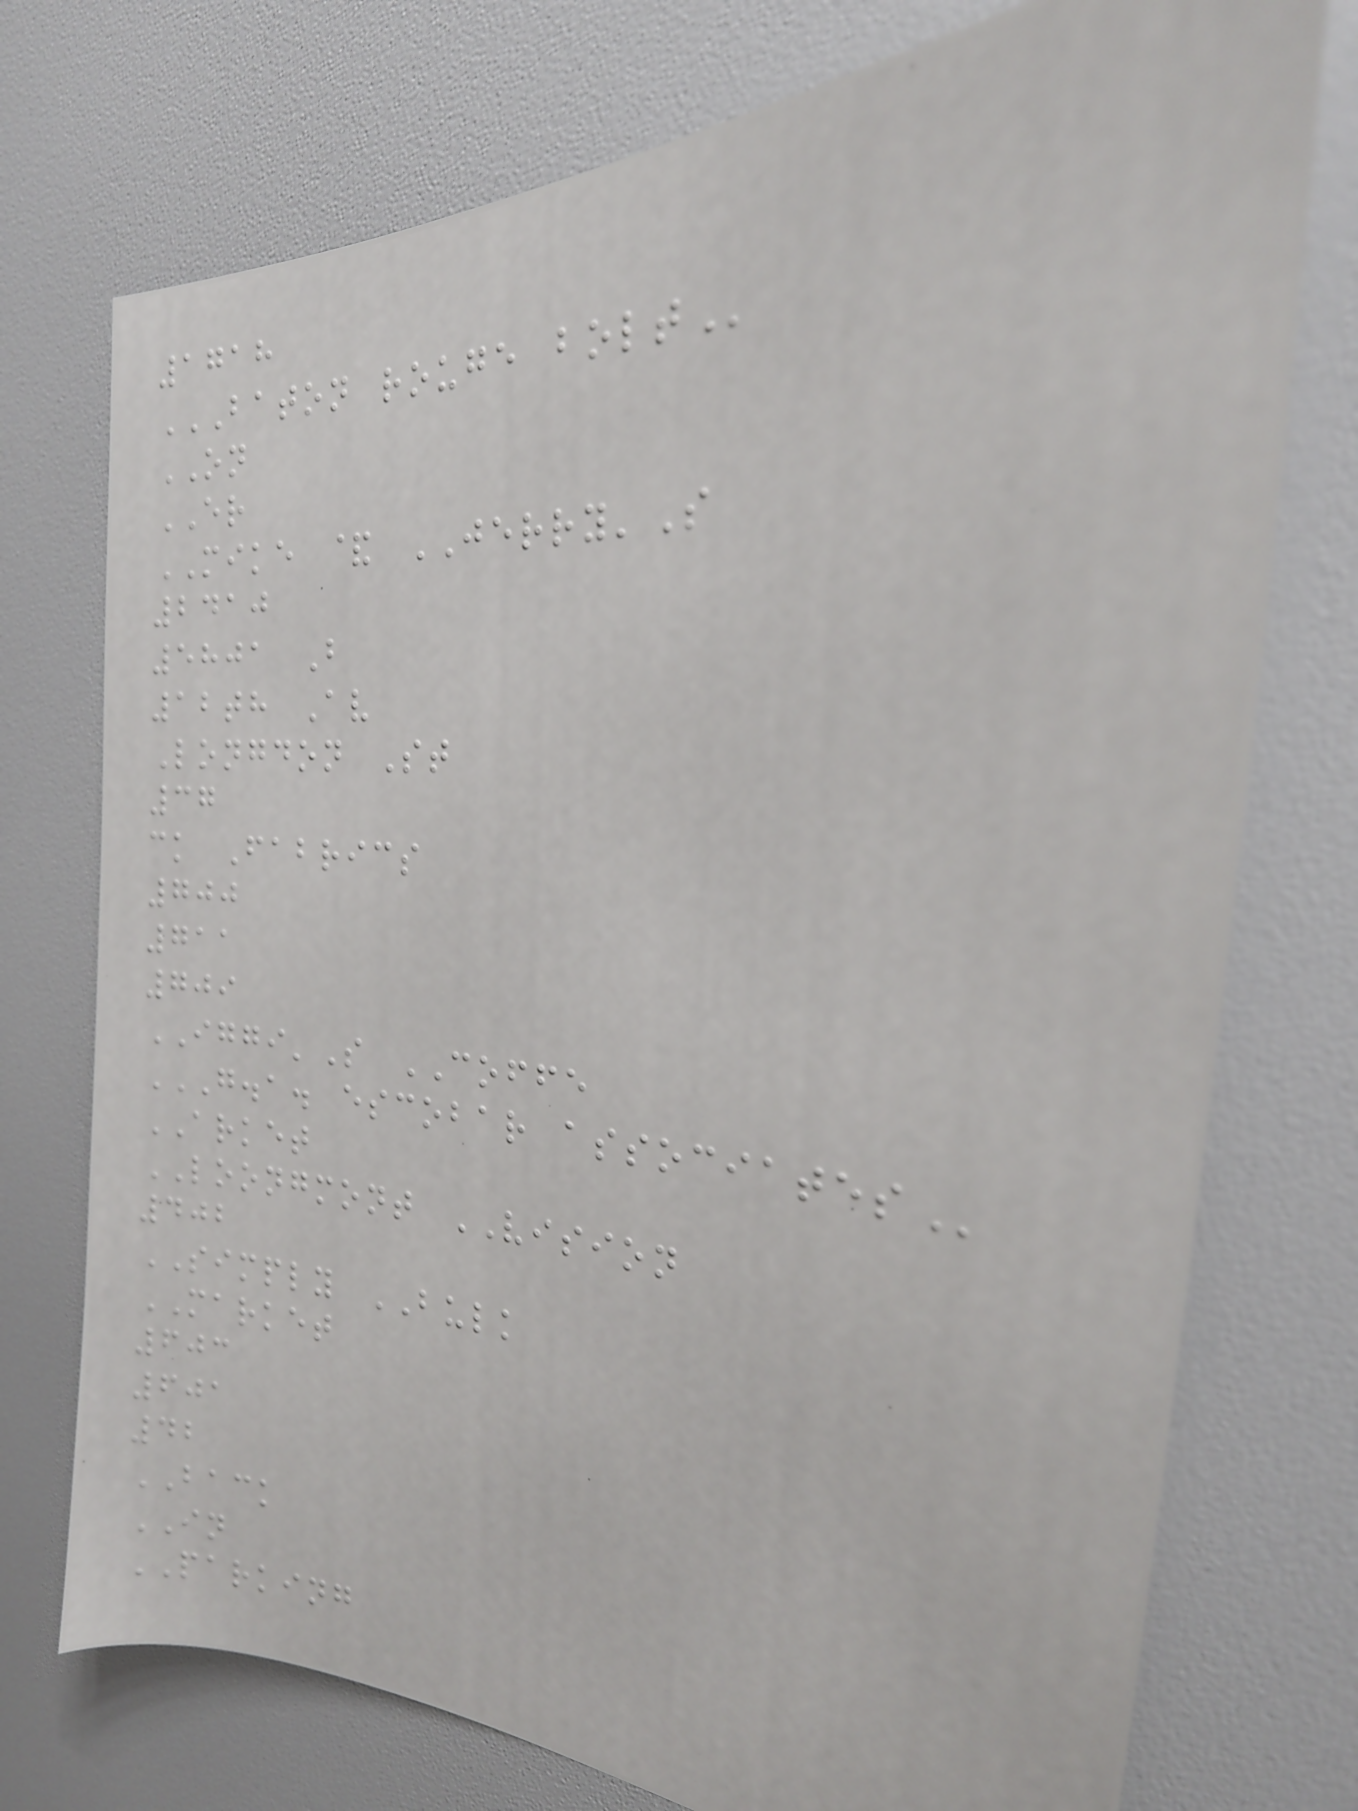1718
BATON ROUGE BOLT
ON
ER
MIKE & JERRY'S
2410
5801 B
12th Av
Longdon St
37
ck Fabrics
700
711
709
IGGI'S COFFE
G.A. ESCOBAR ASSOCIATES
ARKET
LOONGMONT VISION
402
SIMPLY BULK
MARKET
603
601
42
BACK
IN
PARKING
